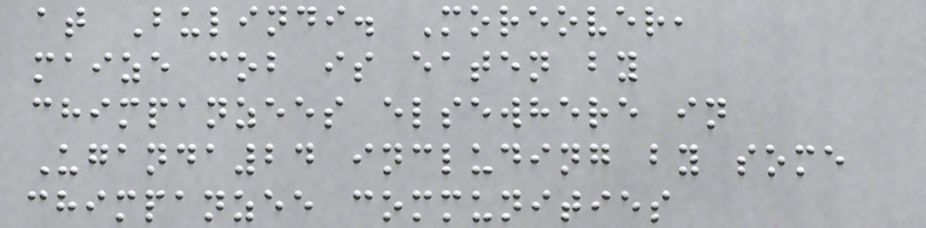at Bulindi. Moreover,
maize cob is eaten by
chimpanzees elsewhere in
Uganda24 including by some
chimpanzee communities
